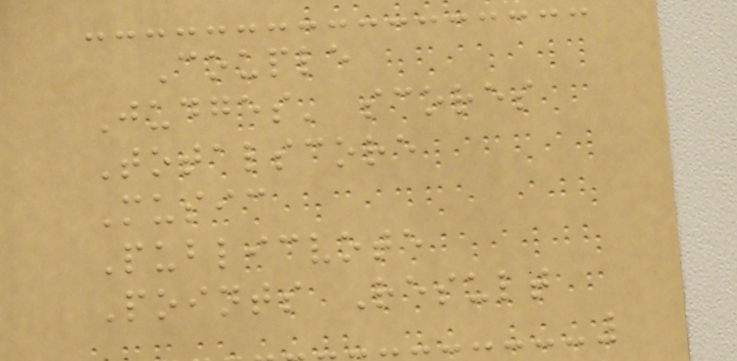Couple
Judges' scores
Totalscore
Music
Publicvote
Points Result
